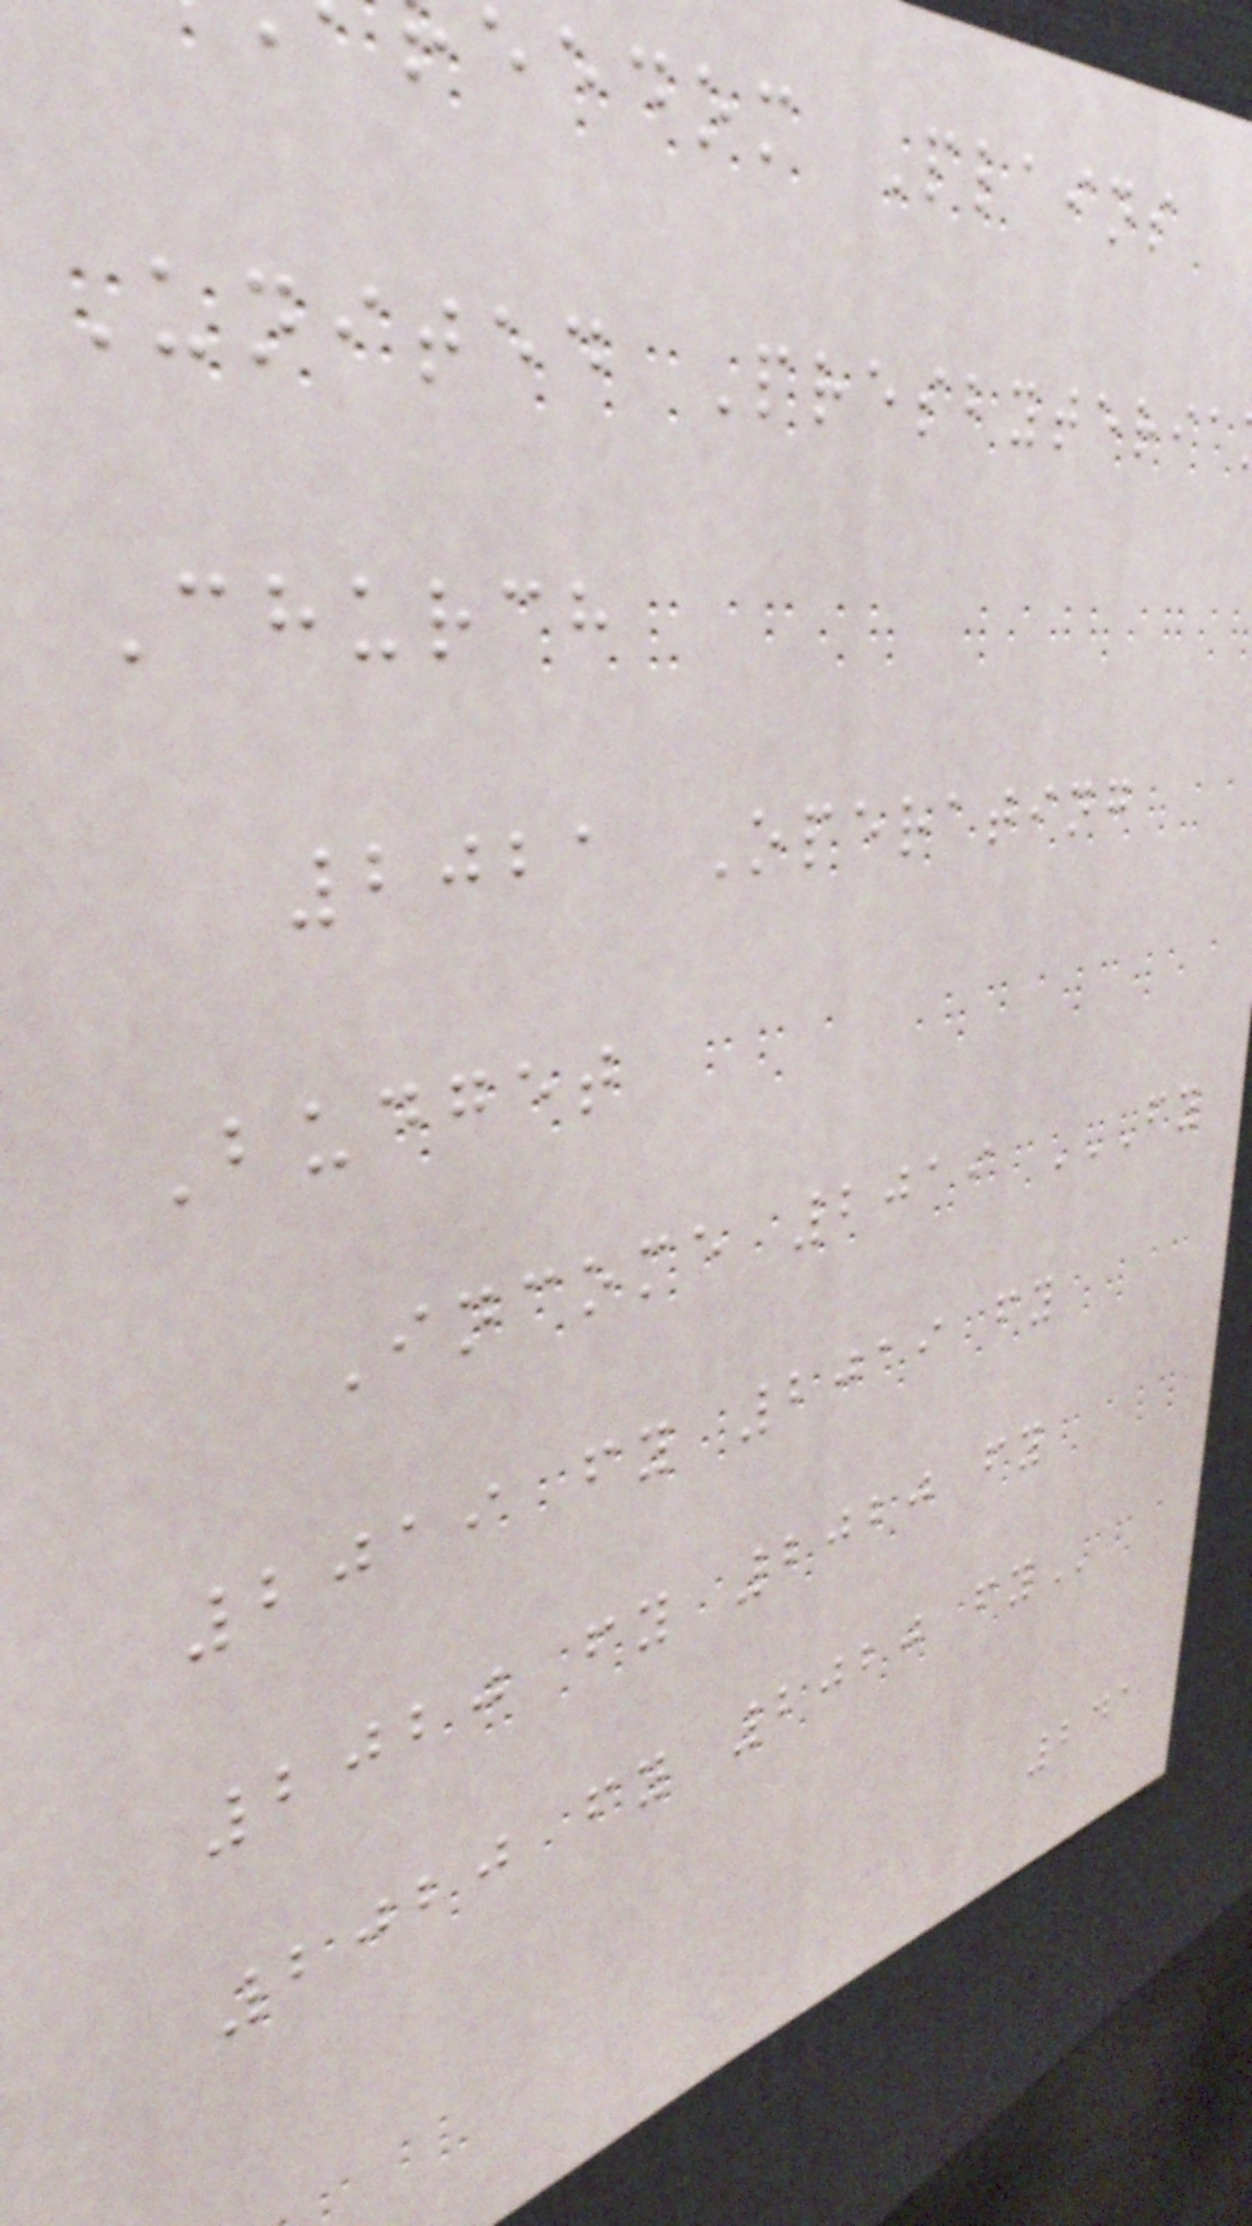eedom Plains
United Presbyteria
Church
2021 Operating
Budget
Income 2019 FY
2019 fy 2019 fy
2020 fy 2020 fy
2020 fy 2020
241
